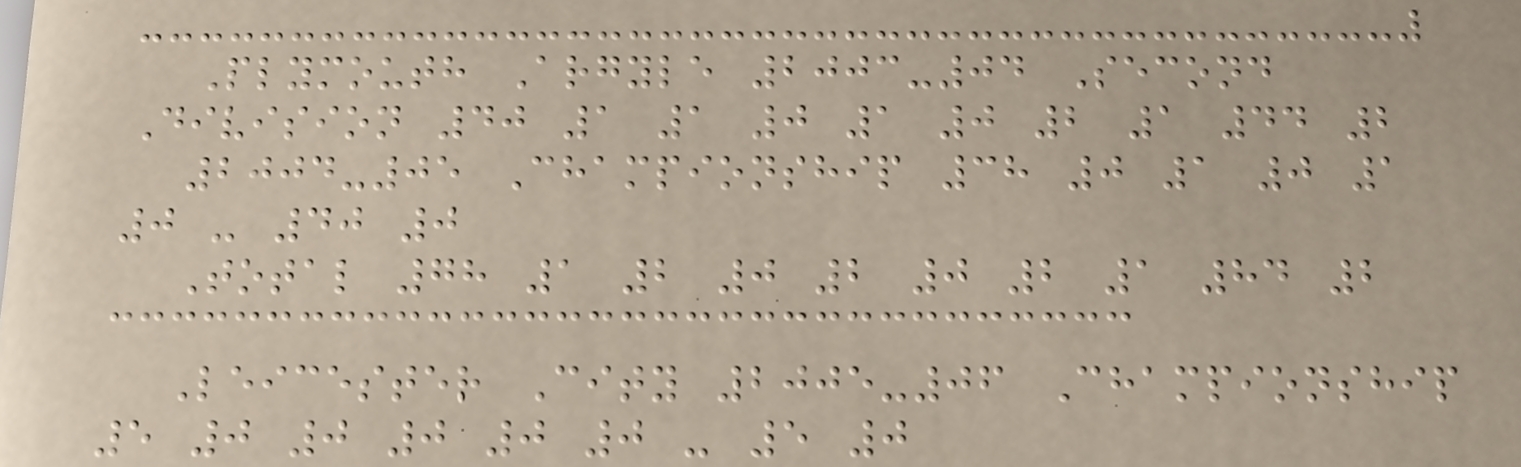Plymouth Argyle 2003-04 Second
Division 40 1 1 0 1 0 2 1 44 2
2004-05 Championship 38 0 1 0 1
0 - 40 0
Total 78 1 2 0 2 0 2 1 84 2
Leicester City 2005-06 Championship
5 0 0 0 0 0 - 5 0
